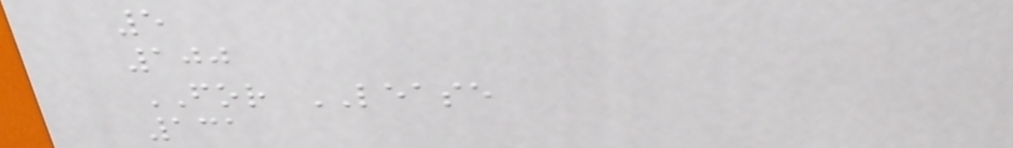5
100
FOR LEASE
131
